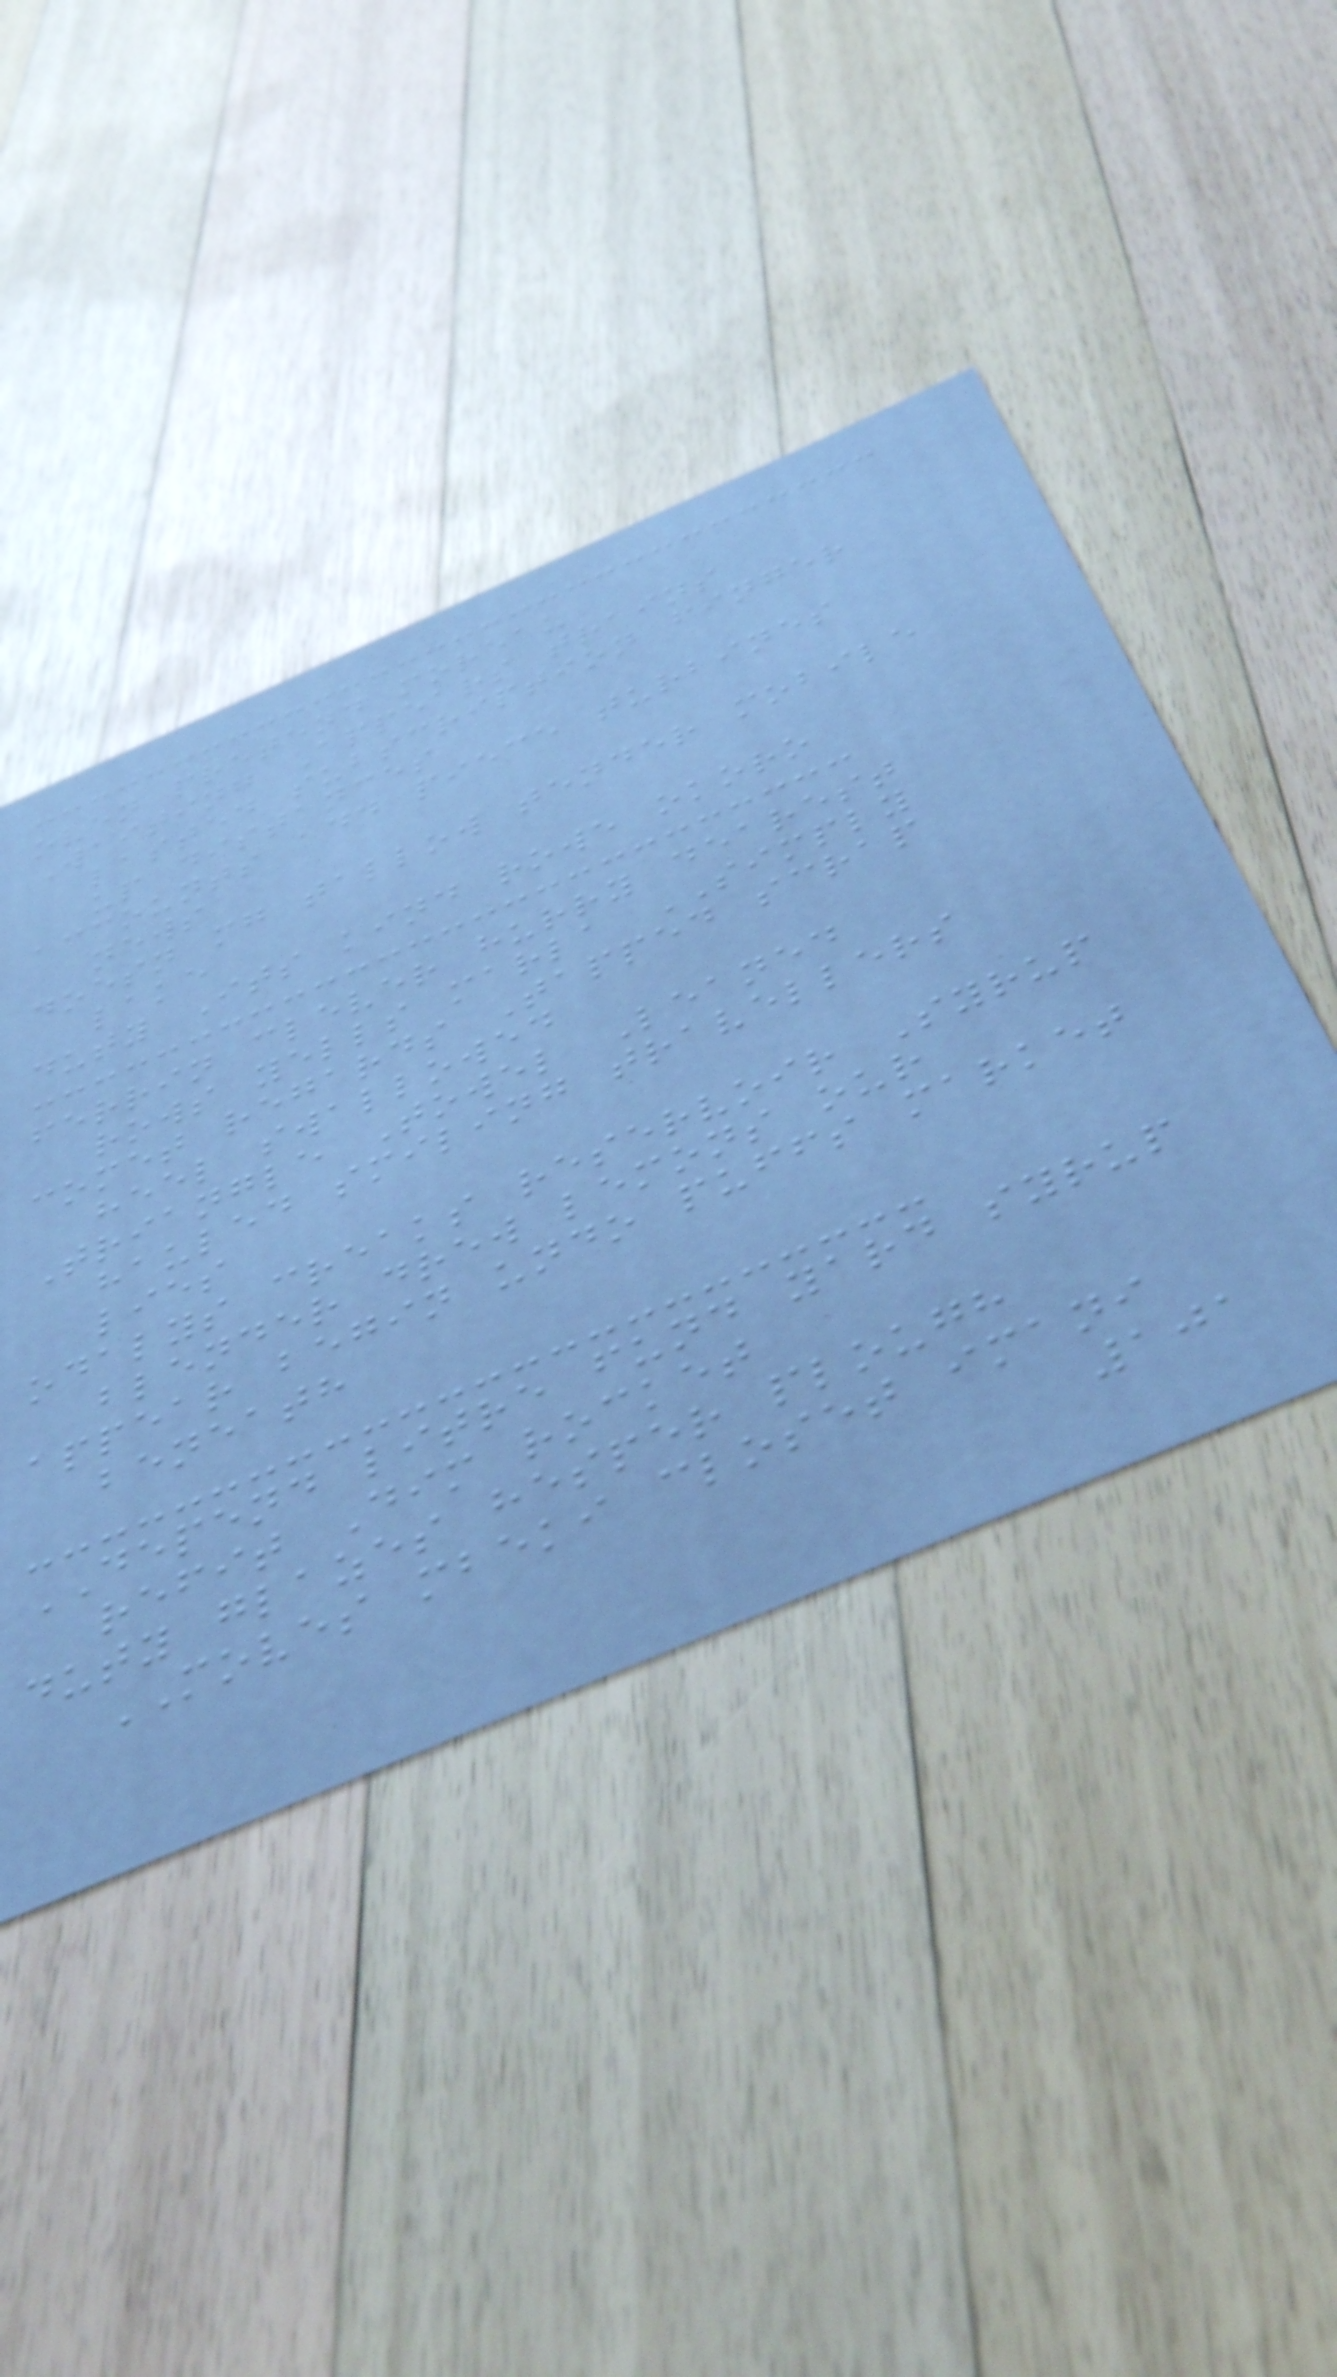oven pretend moreau
Waiting Appears trains
lasted subscription finger
up distances
accounts add piece turbines
news
doesn mg tallow tender mobile
lake
duty Its kind rowe okoro
ferrin clever hurry dearest
rows yells marla SIMPLY
comet regards Tapped scrap
heel swallowed
Triangle Towel Leaned
hauled smiling travellers
lies
odalys creaks reservoir Syrup
blender drew lemons our
appear begin undo puffs market
beneath
DEPEND litre fund yard syrup
refit Dim rocket
duty glazes hesper plough
MOVES mbeki closet imani
101
